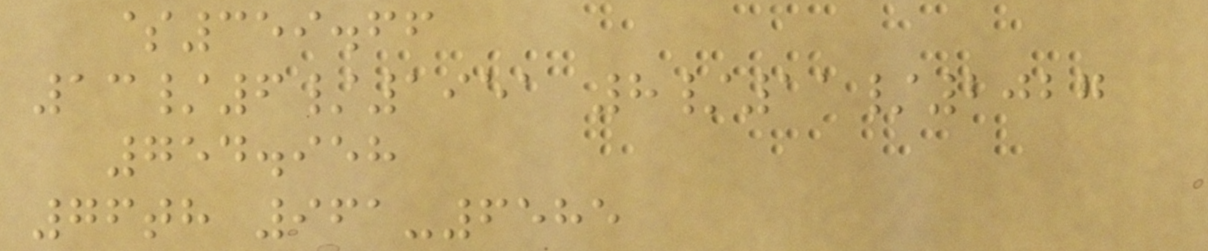$359.66
13/6/1951 8/11/2027
754.958
76th 961-6585
